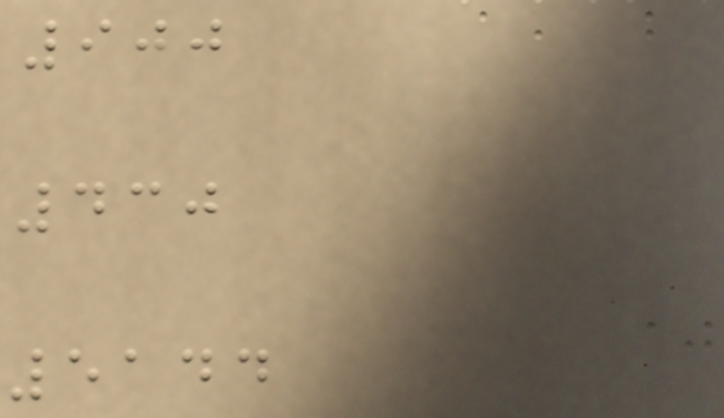900
430
5144
